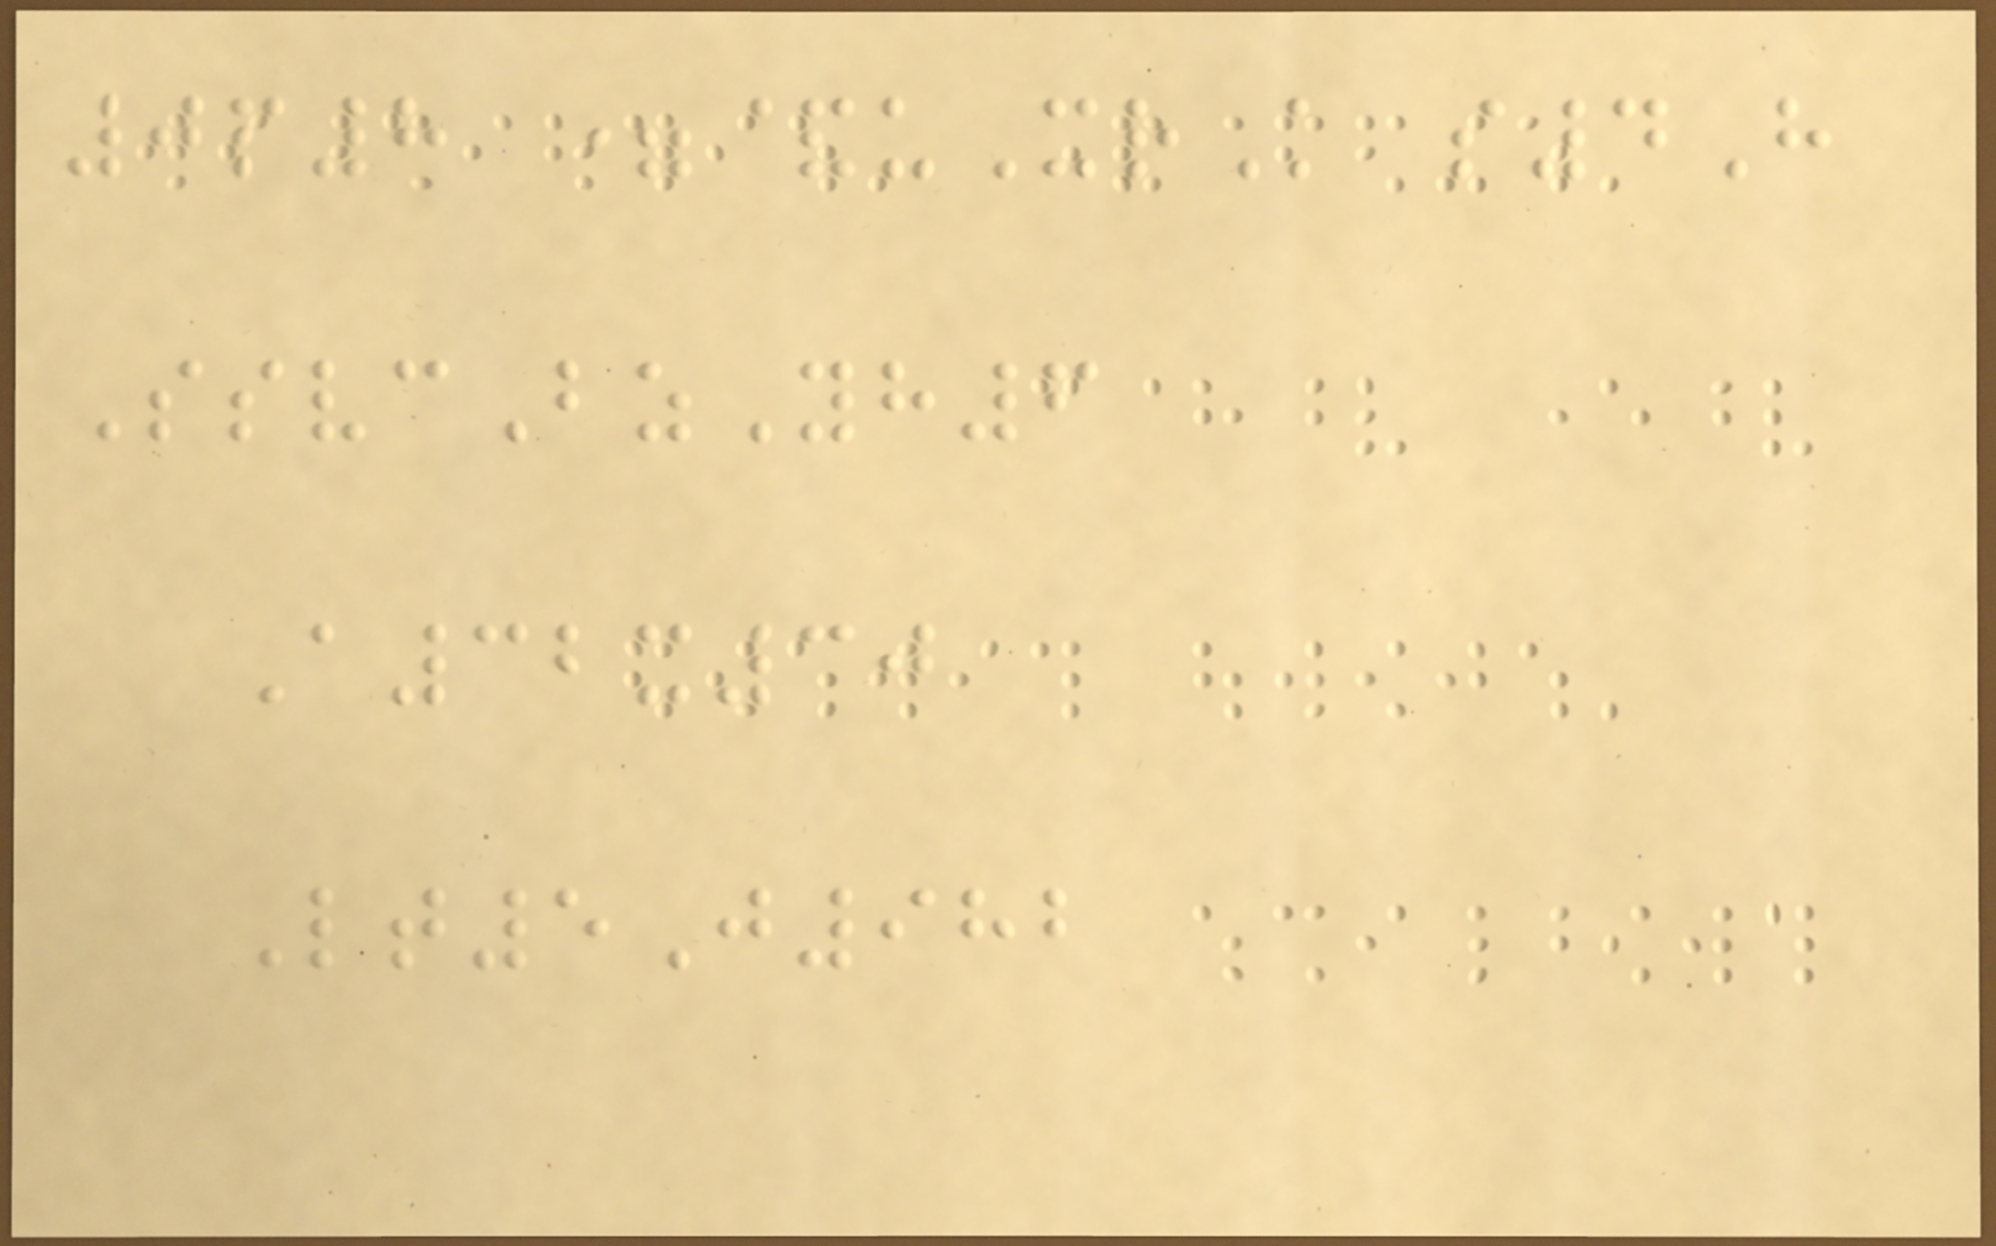0p8 =&uXrK s4H
SsvcBzYh6
A32x30
Lt5J982
